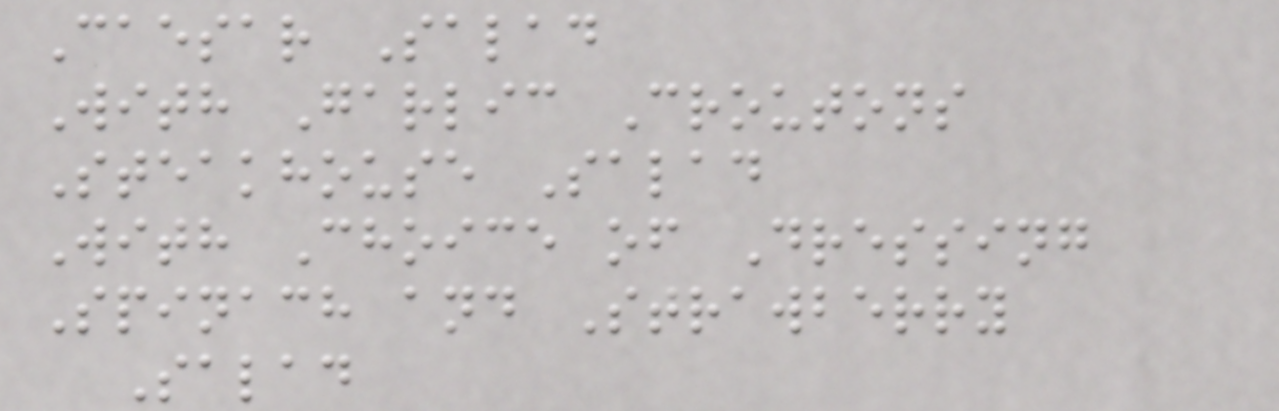Caesar Salad
With Garlic Croutons
Steakhouse Salad
With Choice of Dressing
Spinach and Strawberry
Salad
